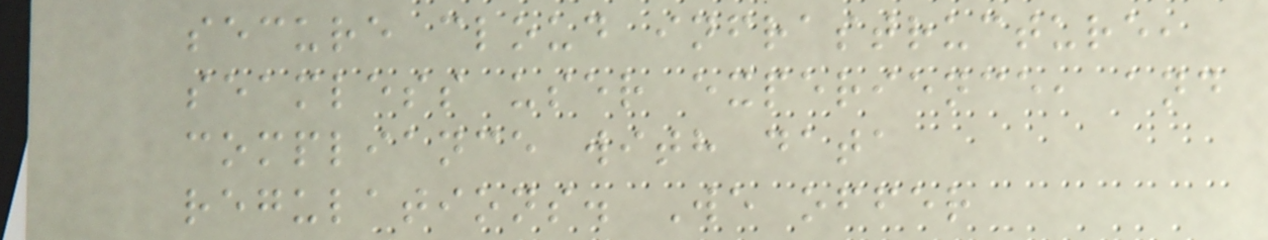secure cloud infrastructure,
seamless user experience, and
compliance with data
regulations. We offer
